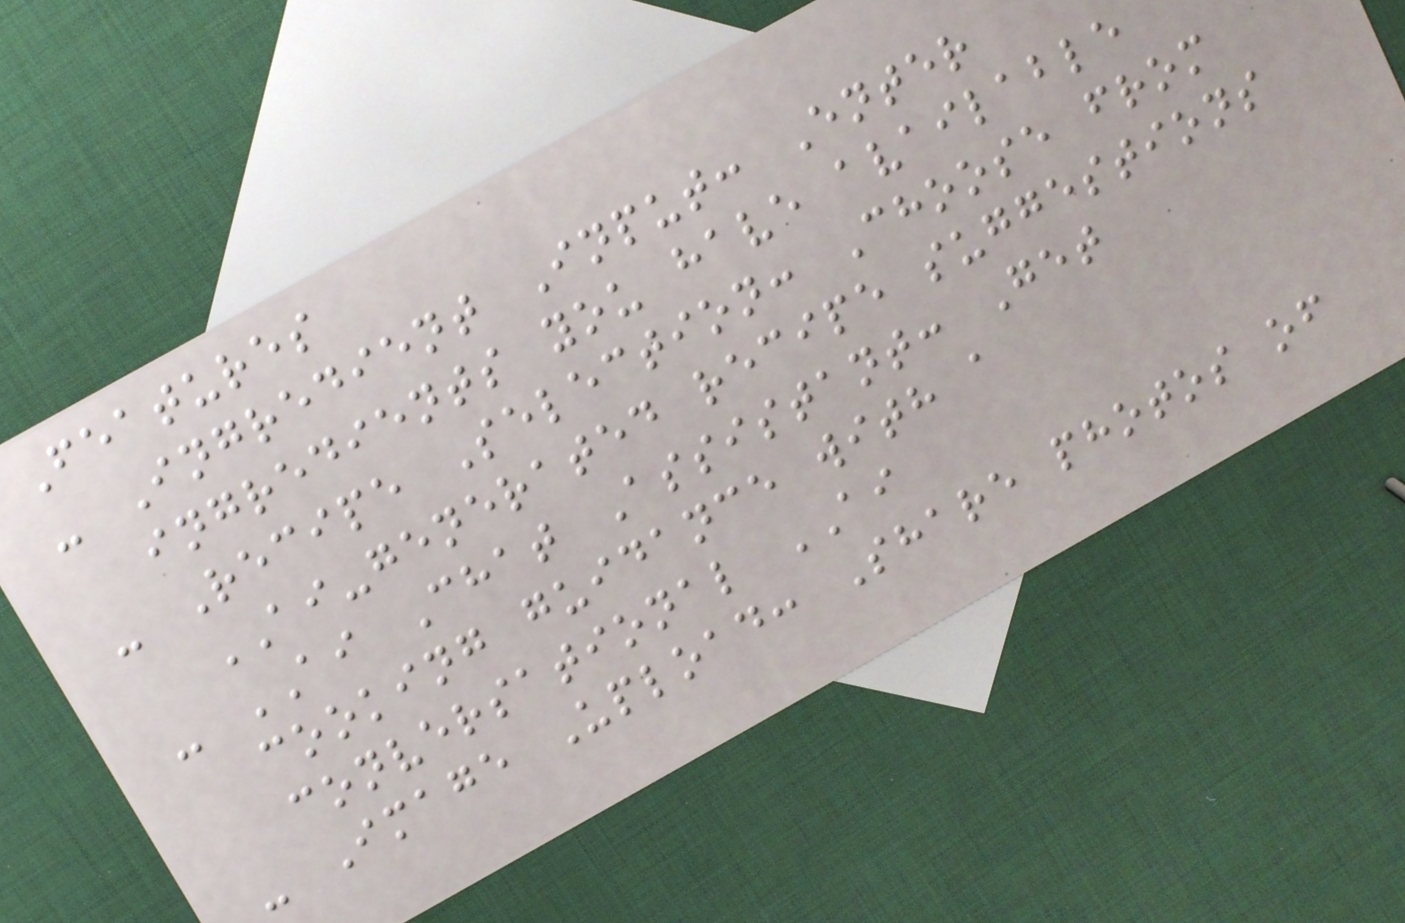Features
- Ingredient Input: Enter
ingredients you have available
- Recipe Selection: Choose from
AI-generated recipe suggestions
- AI Chat Assistant: Get
cooking guidance with a
conversational AI
- Image Upload: Share photos of
